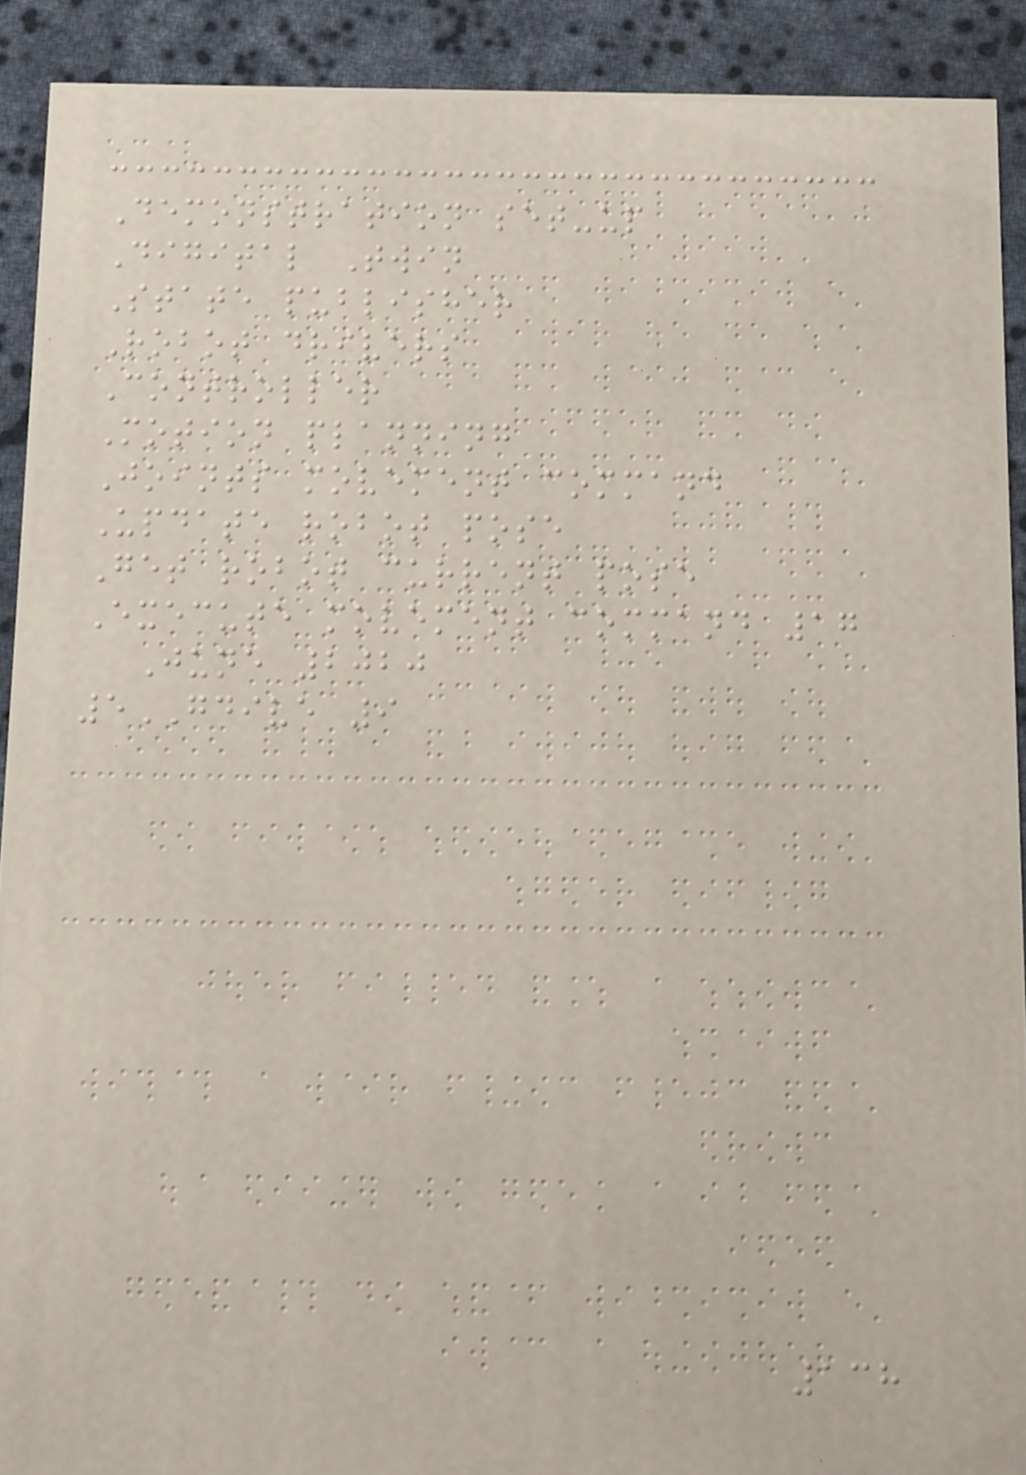Demonstration set-up
Digital Twin
State publisher
Robot drivers
Controller
Motion planning
Joints movement command
Update robot pose
Get robot current pose
Execute movement command 17
June 2020
5GDIVE 9
138
